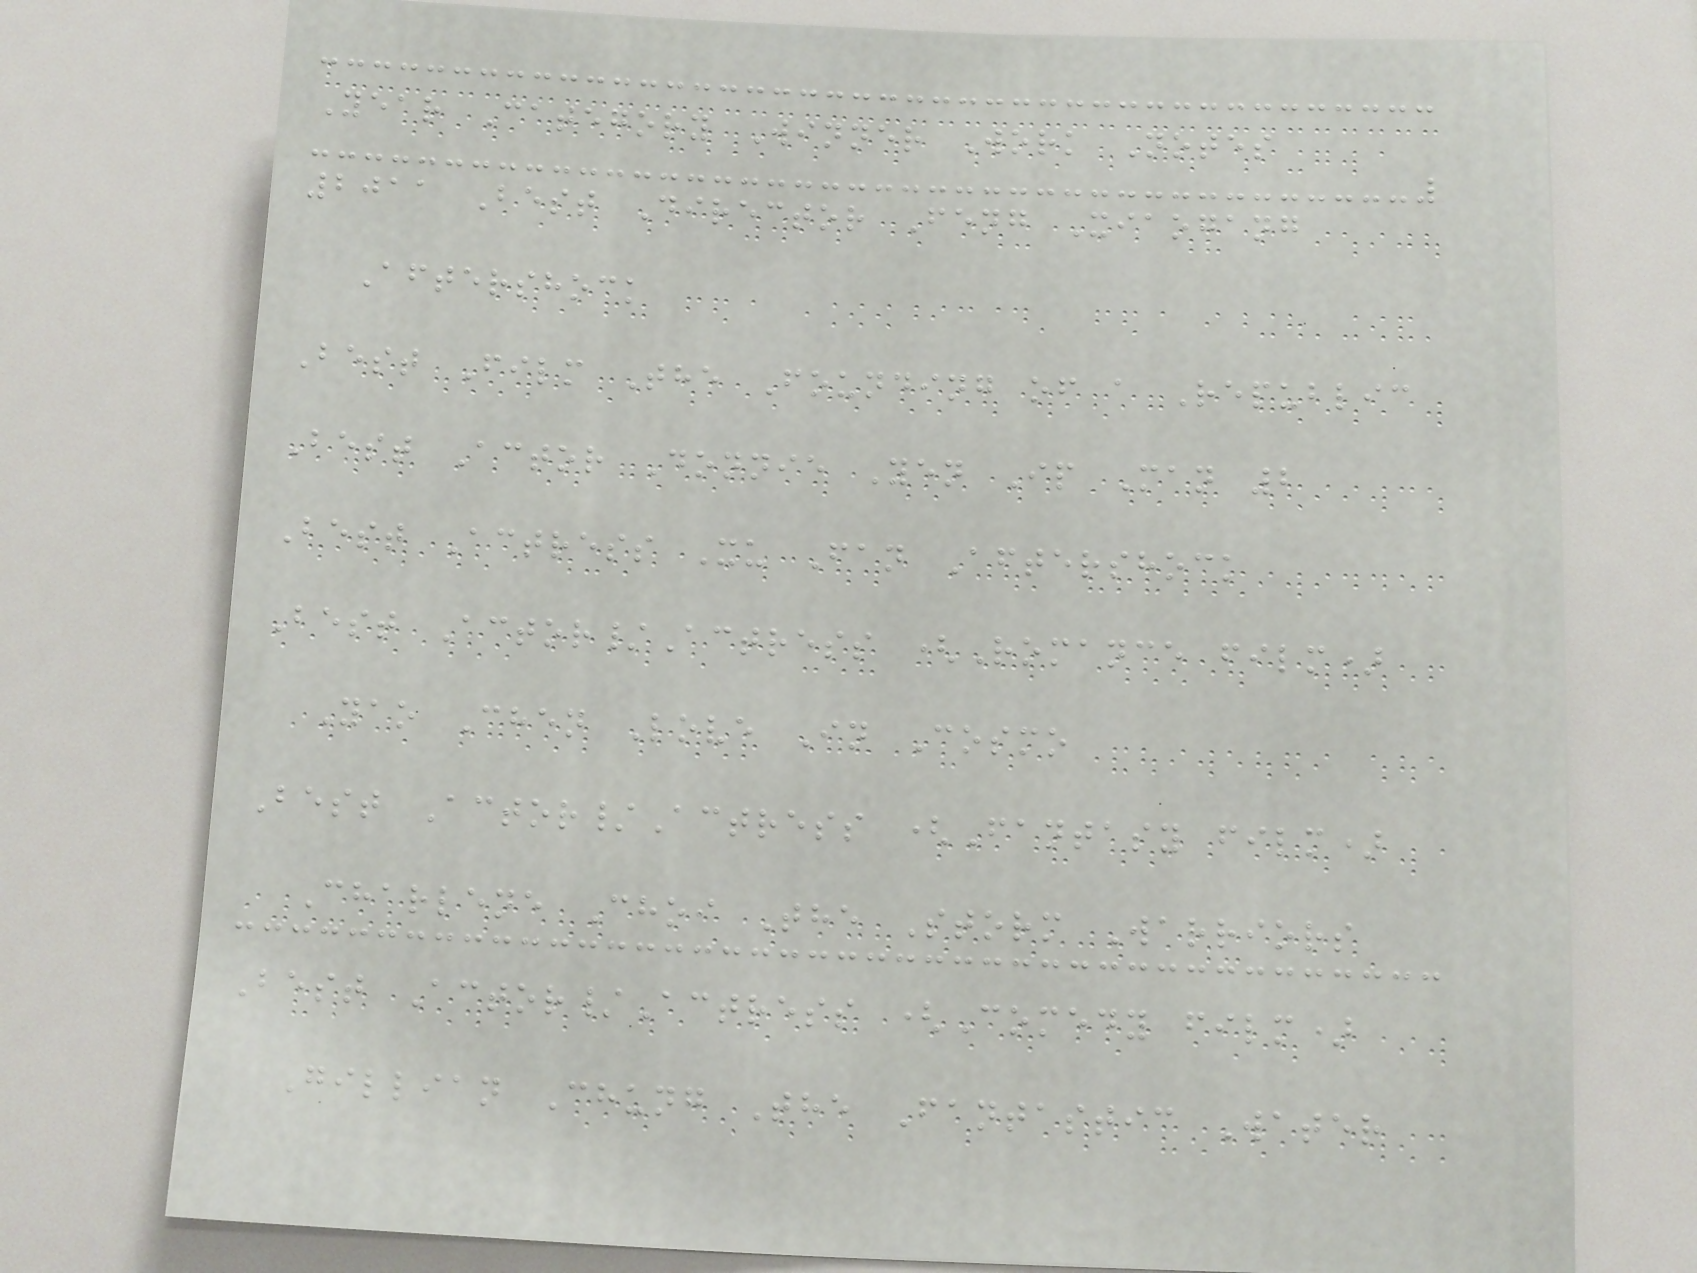Year Category Winner Work Notes
2011 Best Director Feng Xiaogang
Aftershock
Best Film The Founding of a Republic
Best Actor Donnie Yen Ip Man 2
Best Actress Xu Fan Aftershock
Best Actor/Actress (Romance film)
Yao Chen Love In Cosmo
Best Actor/Actress (Fantasy film)
Charlene Choi The Storm Warriors
Best Actor/Actress (Comedy film)
Gillian Chung The Fantastic Water
